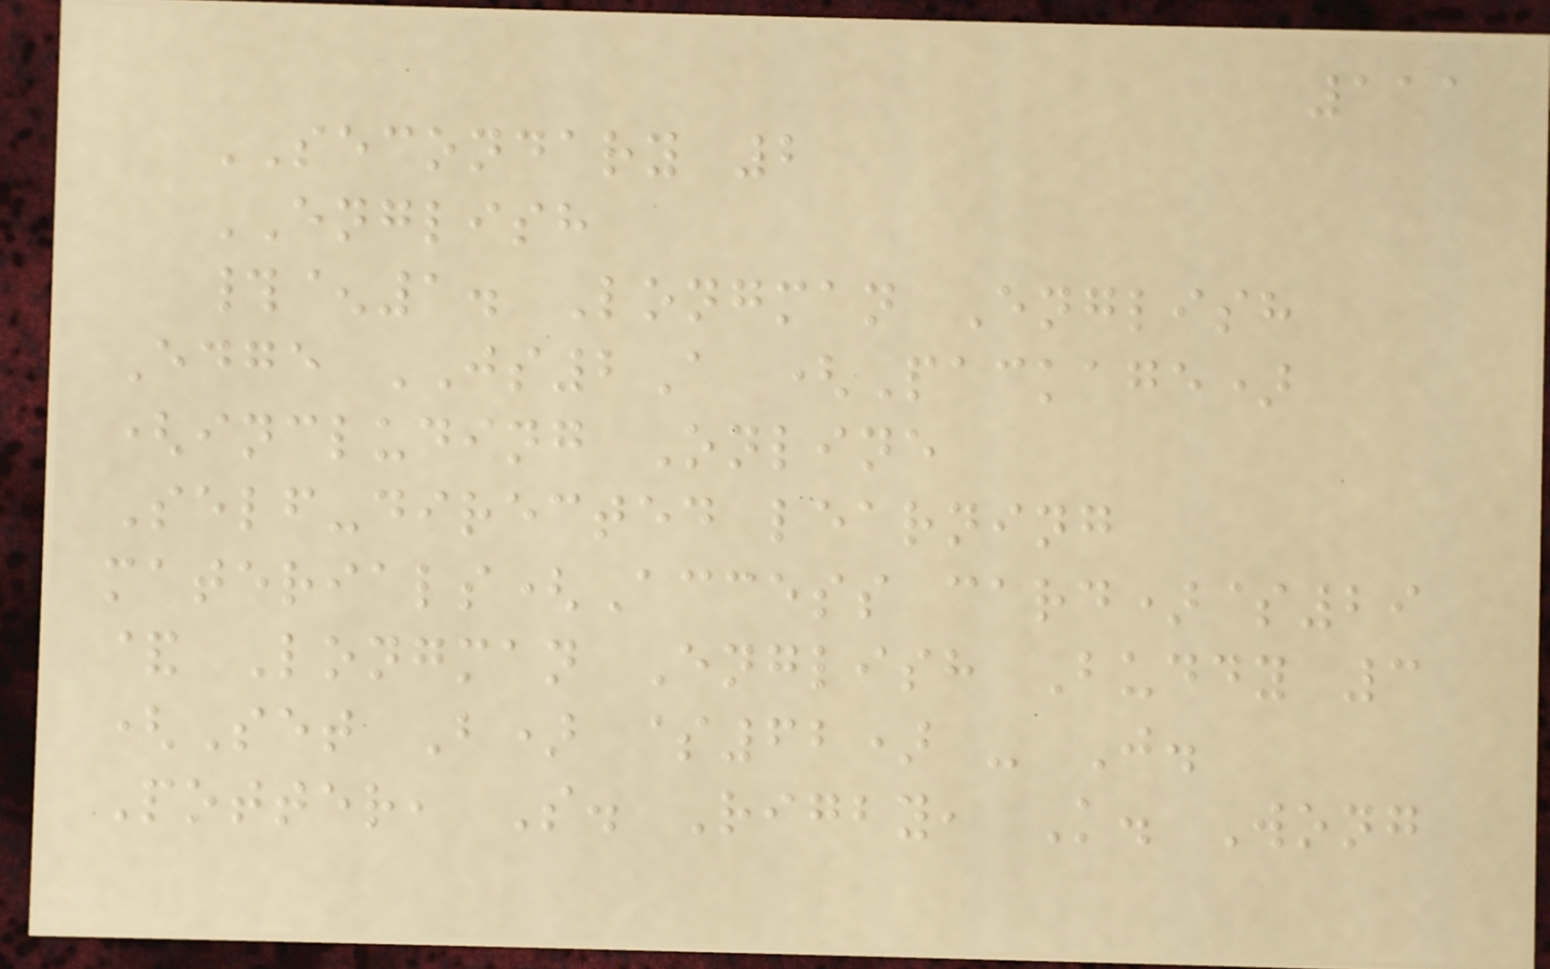111
SECONDARY 2
ENGLISH
#^1. Longman English
Edge JS2A (Package)
(including Online
Self-directed learning
materials(Access card)$29
& Longman English Buddy 3
(Set B) $62) - J.
Potter, S. Rigby, K. Wong
